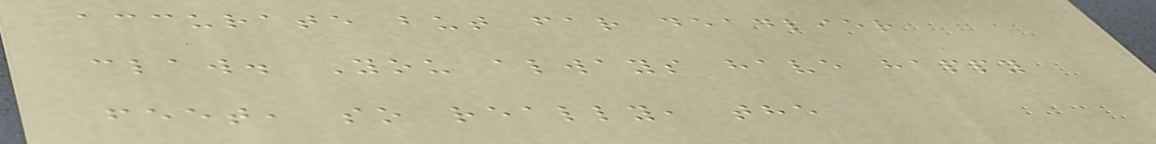accurate but far deadlier
claw. You always have happy
feet, so really, the
